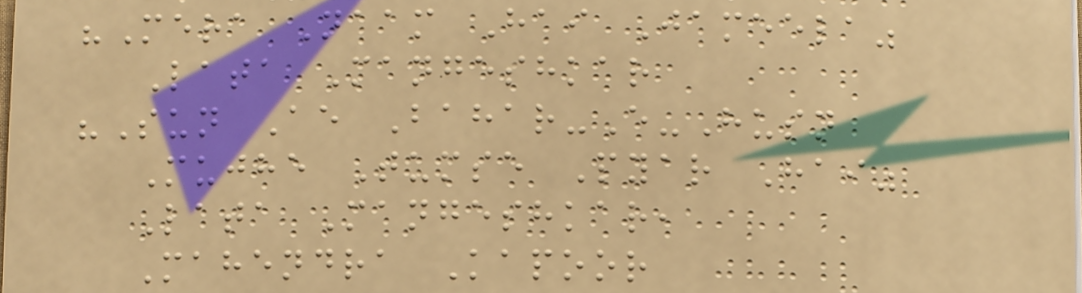"Mera Naam Hai Jameela"
Lata Mangeshkar
"Sun Ae Bahar-E-Husn
Mujhe Tumse Pyar Hai"
Lata Mangeshkar,
Mahendra Kapoor
